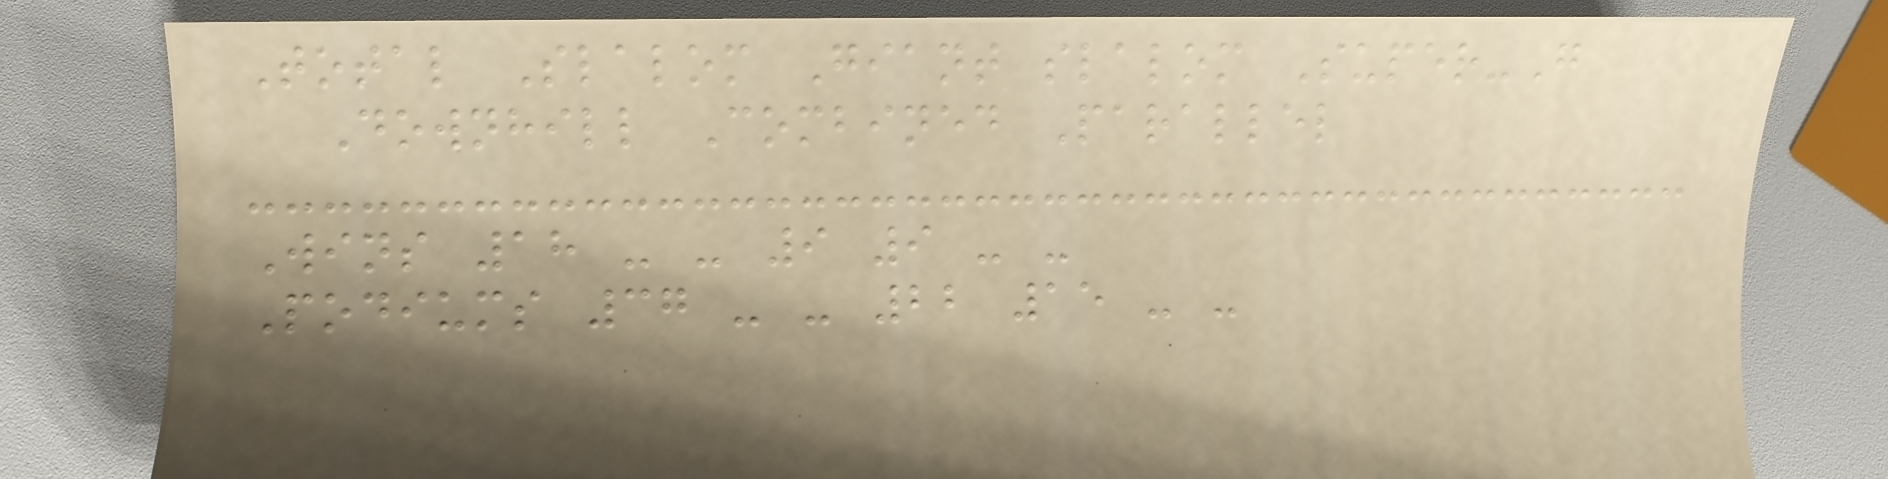Total Slalom Giant slalom Super-G
Downhill Combined Parallel
Wins 18 - - 9 9 - -
Podiums 37 - - 22 15 - -
